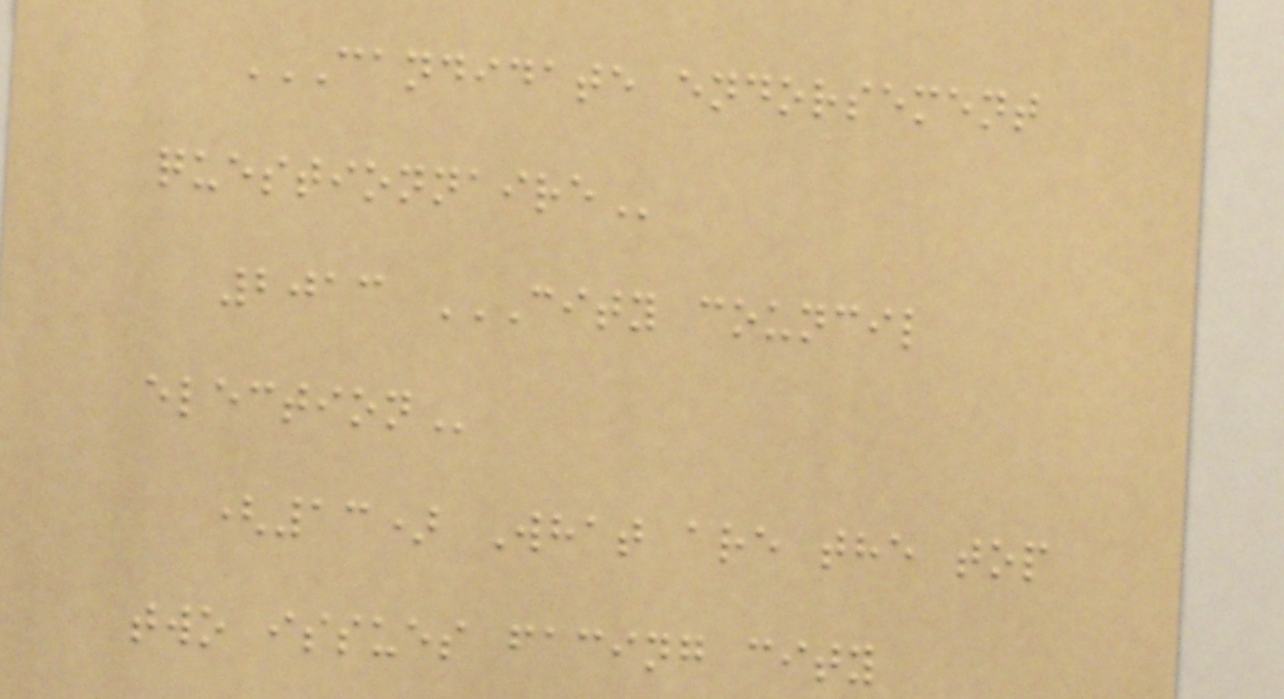CANDIDATE ENDORSEMENT
QUESTIONNAIRE
2013 CITY COUNCIL
ELECTION
(13) What are the top
two issues facing city
